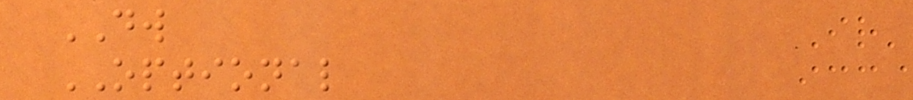DW
OPTIONAL
